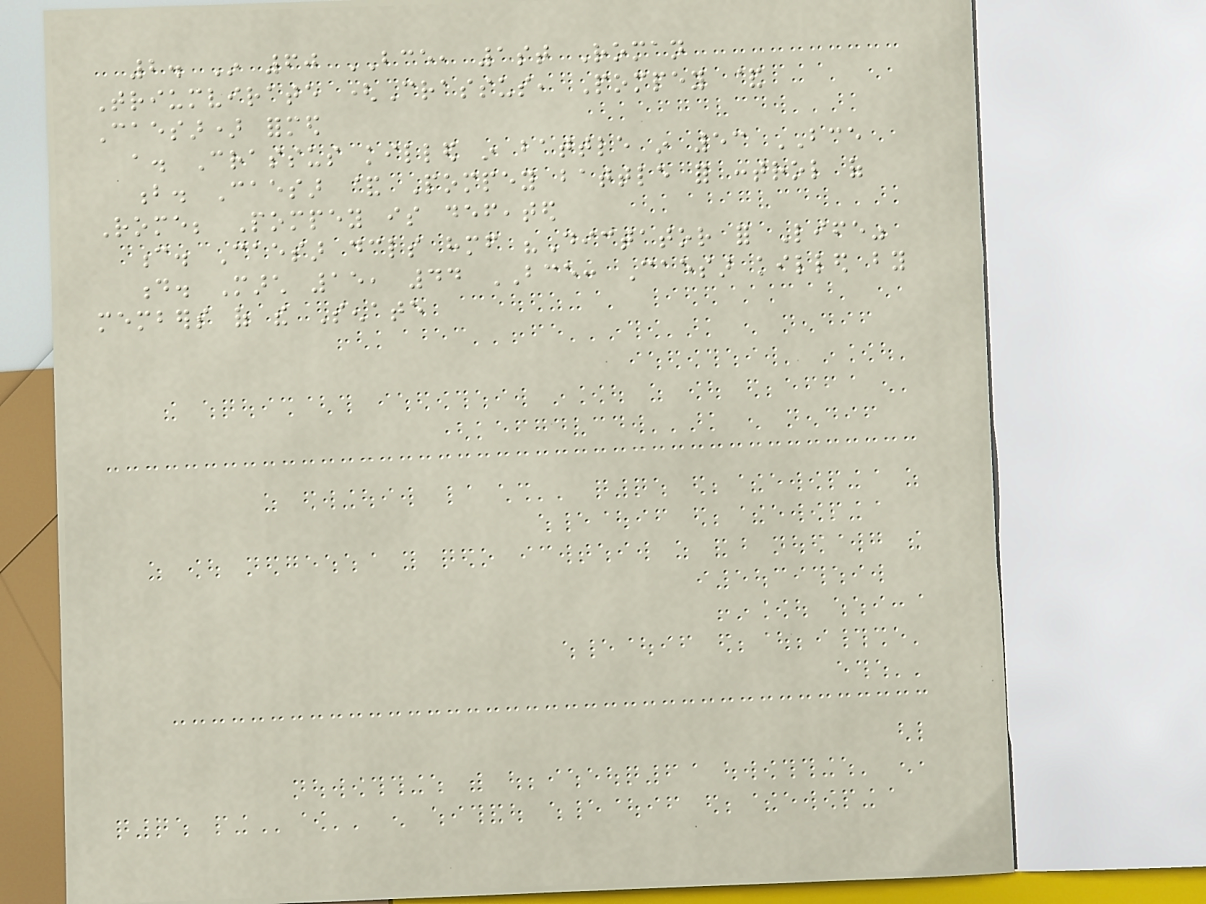2. In 60 BCE, 1st Roman
Triumvirate (Crassus, Pompey &
Caesar) formed
a. Crassus killed in battle in 53 BCE
b. Caesar & Pompey battle for control of
Rome; Pompey is defeated
c. Caesar declares himself "Dictator for Life"
d. March 15, 44 BCE: Caesar killed by
members of the Senate
